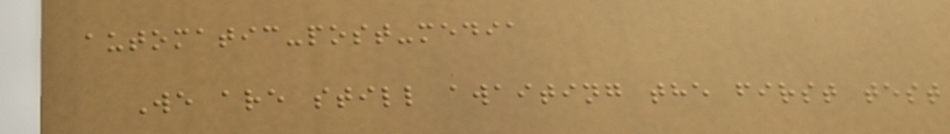automatic-post-media
We are still awaiting the first test
